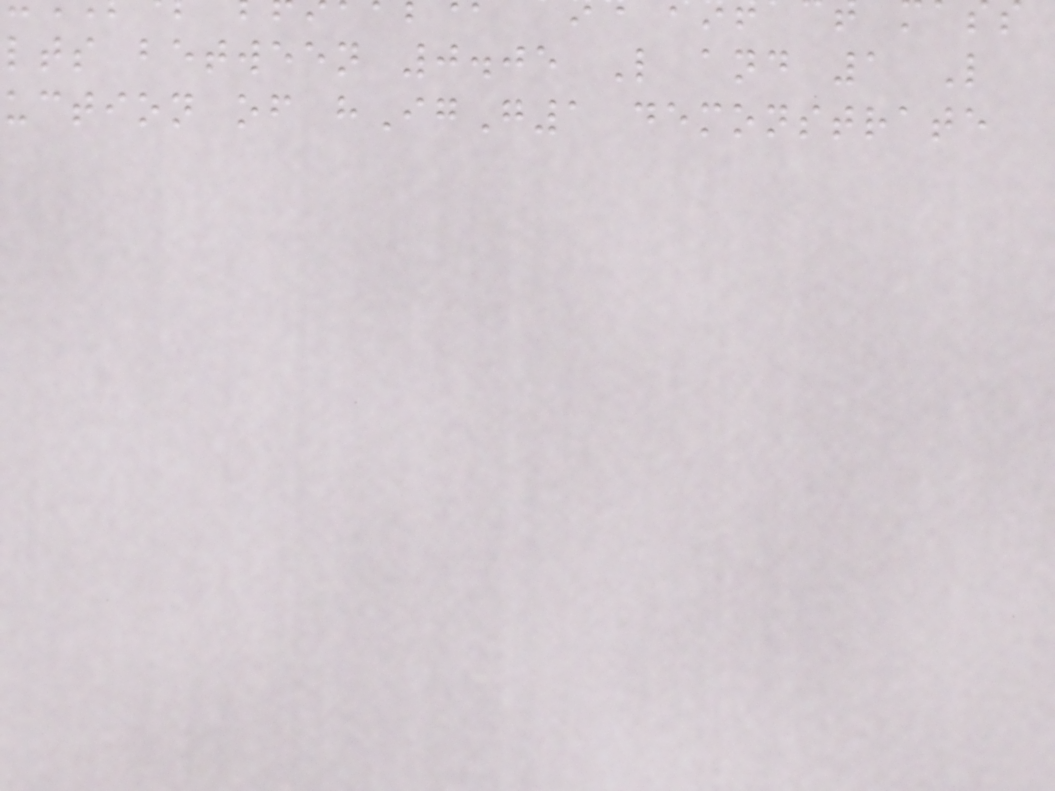lts between 0.05 L and 1 L
uction of hIgG1 demonstrate
